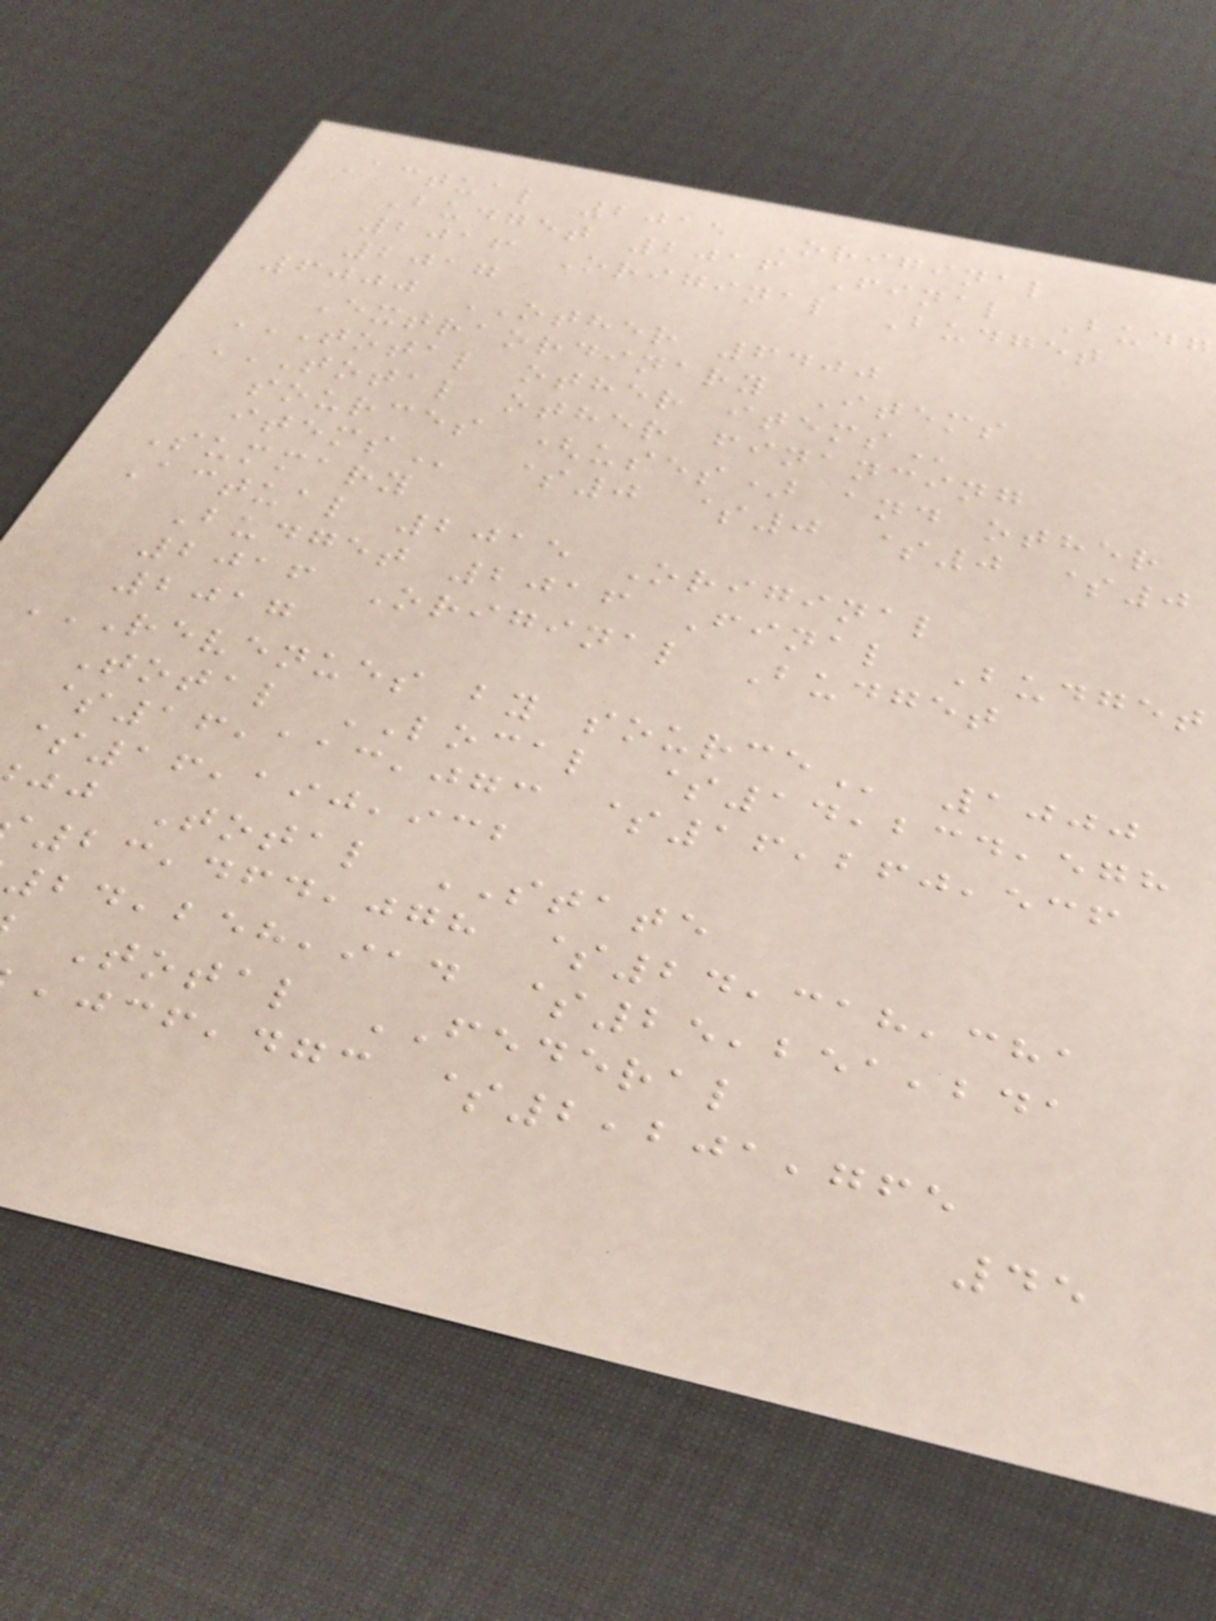Actual 2015 Original
Budget 2016 Final Budg
2016 Original Budget
2017
6000 OTHER 6400
Extraordinary Items
TOTAL OTHER ITEMS
TOTAL OTHER FINANCING
sources (uses) and other
$0 $0 $0 $0
Summary
Actual 2015 Original
Budget 2016 Final Budget
2016 Original Budget
2017
REVENUES BY SOURCE 1000
Total LOCAL $14,234,578
$16,113,073 $16,260,536
$16,190,932
jj Total STATE
23,464,078 $24,318,381
24,258,914 $25,251,241
Total FEDERAL
,dgc $2,201,765
45
